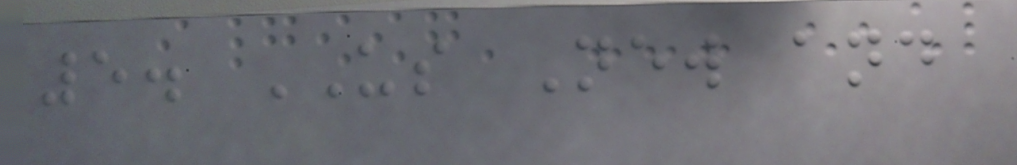5. US New and
